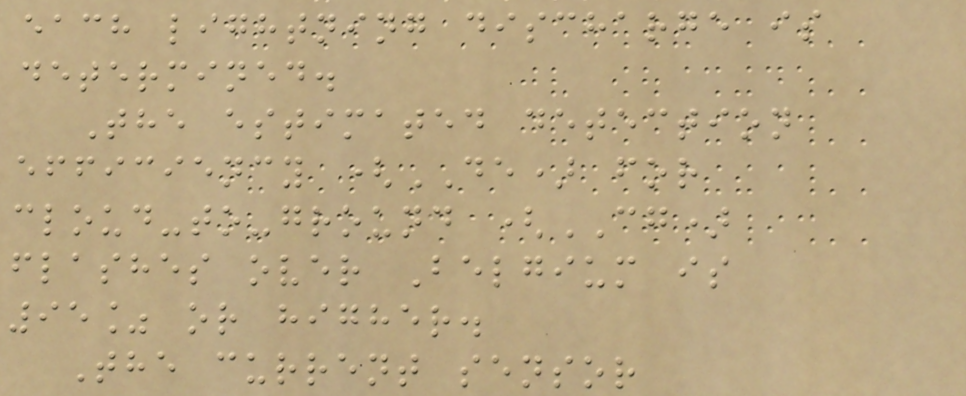each lightning discharge is
determined.
The estimated detection
efficiency (DE) for
cloud-to-ground (CG)
flashes over Belgium is
95% or higher.
The current sensor
